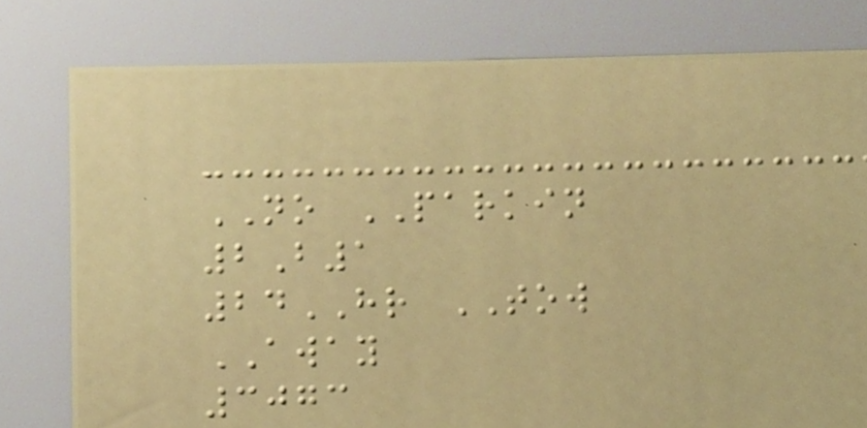NO PARKIN
2B1
24HR TOW
AWAY
3073
